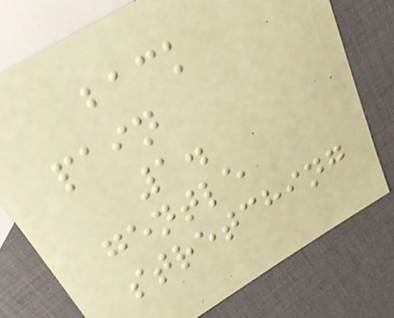back
pain
1.
gentle
stretching
